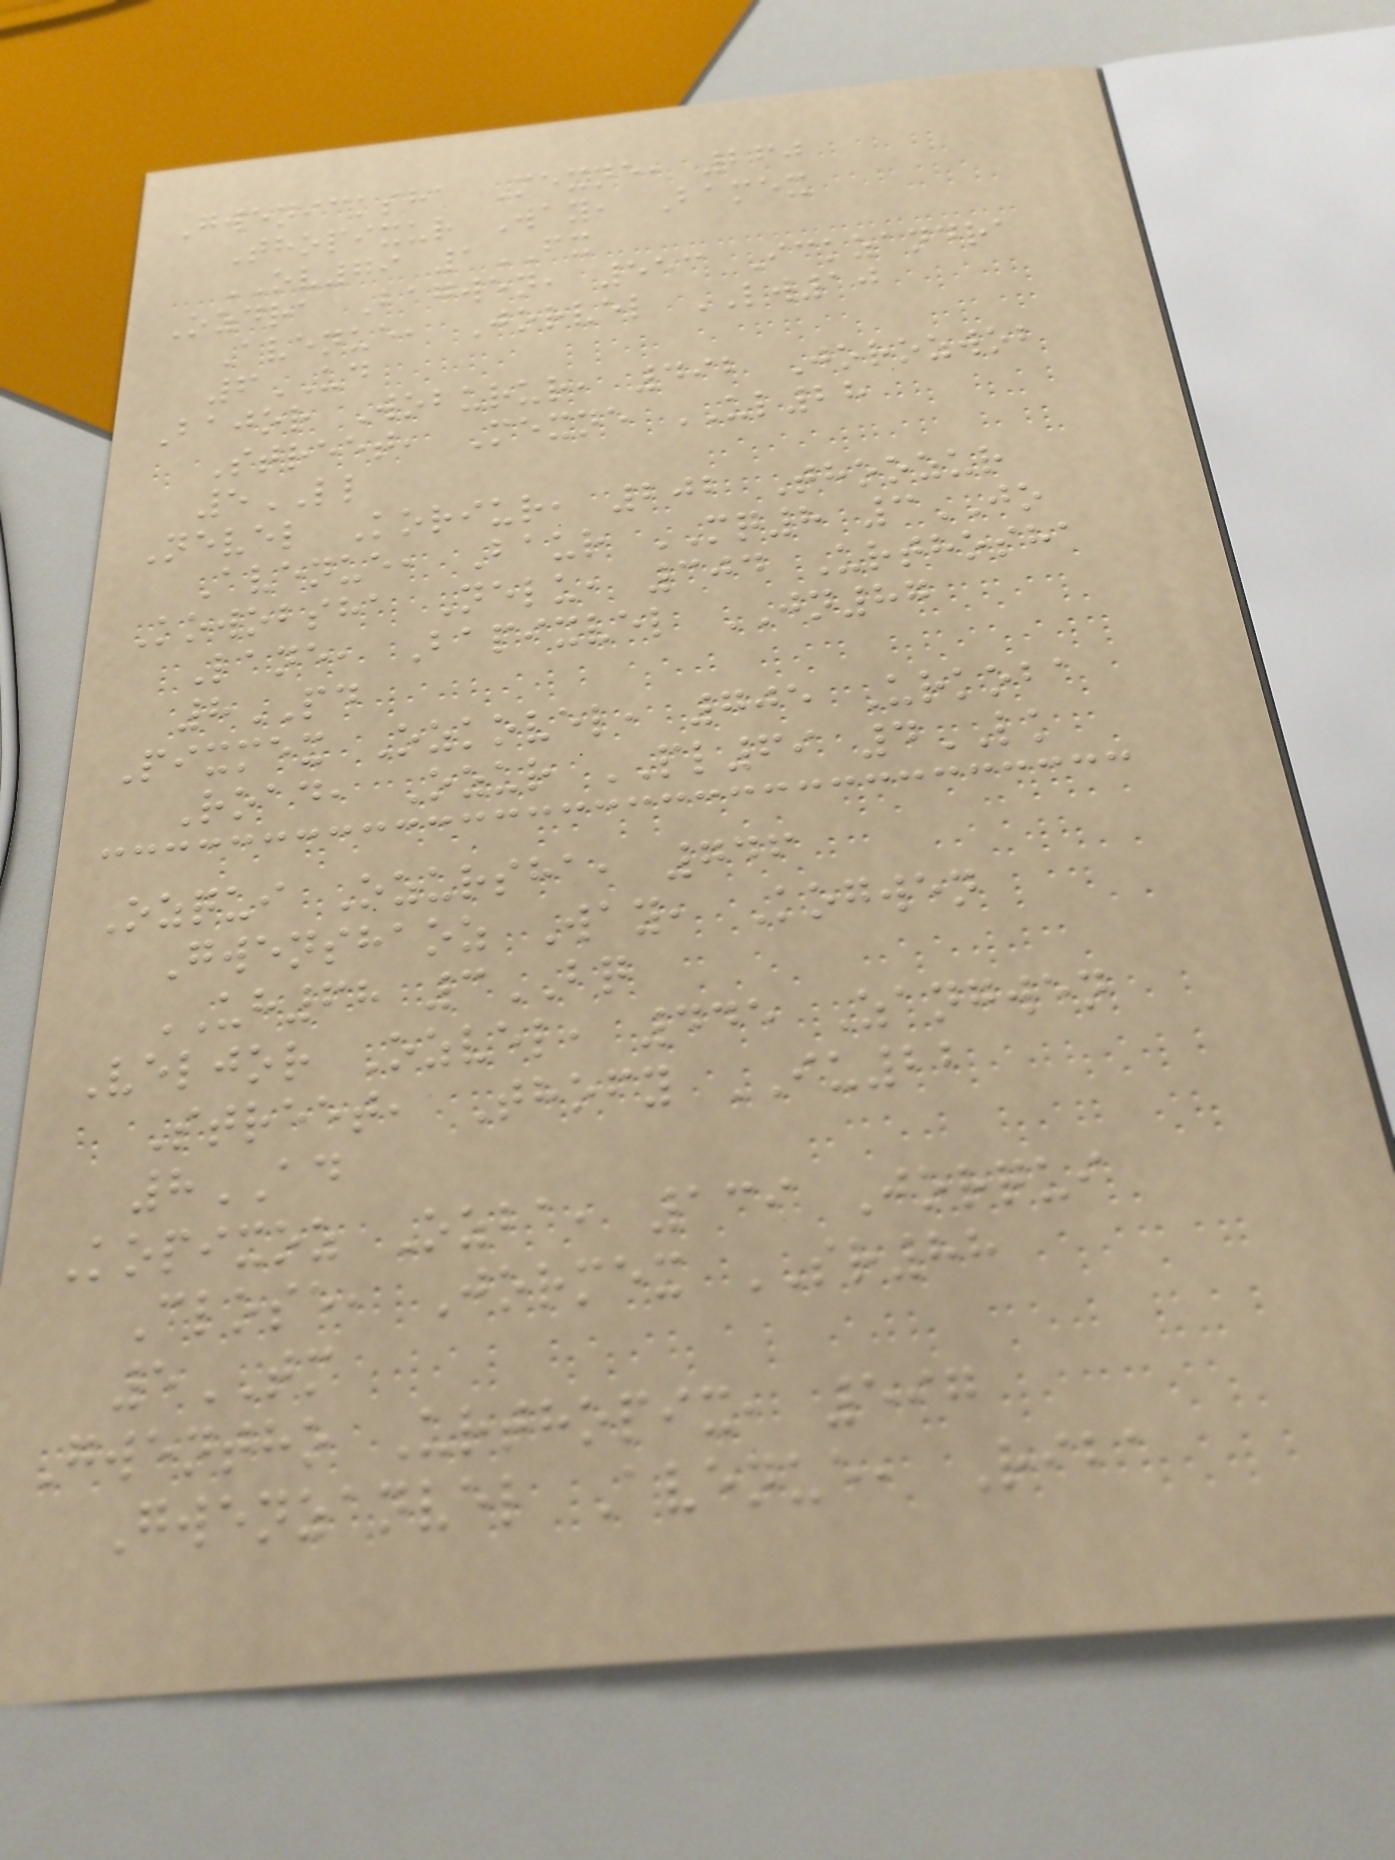Gwenicksha Mexne, 260
Thopixur Way, Bamex
OV79 1FX
Ozdra Bagwen, 553 Ickzandra
Avenue, Jorvel LW10
6UD
Bajor Woburur, 492 Jorozwob
Street, Mexne UL28
5LL
Nevel Koriur, 202 Thoozur
Avenue, Baur MQ8 3JO
Kowobsha Nelu, 304 Urthosha
Lane, Bapixvel JN87
8PD
Pixmex Ozkovel, 705 Urkoba
Road, Ozur PL69 4LK
Ozqui Ozursha, 746
Gwenshaoz Way, Kogwen
UH68 3BQ
Veljor Ozvel, 445 Zangwen
Street, Thofy IU22
8AD
Kopixoz Ozba, 139 Jorqui
Close, Jormex SR88
5TM
Gwentho Urthopix, 597
Gwenzanvel Avenue, Riba
